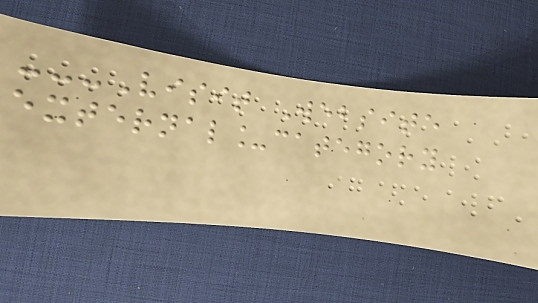---Visit Website
external_category
